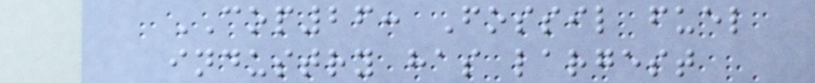COP26: Fossil fuel
industry has largest
